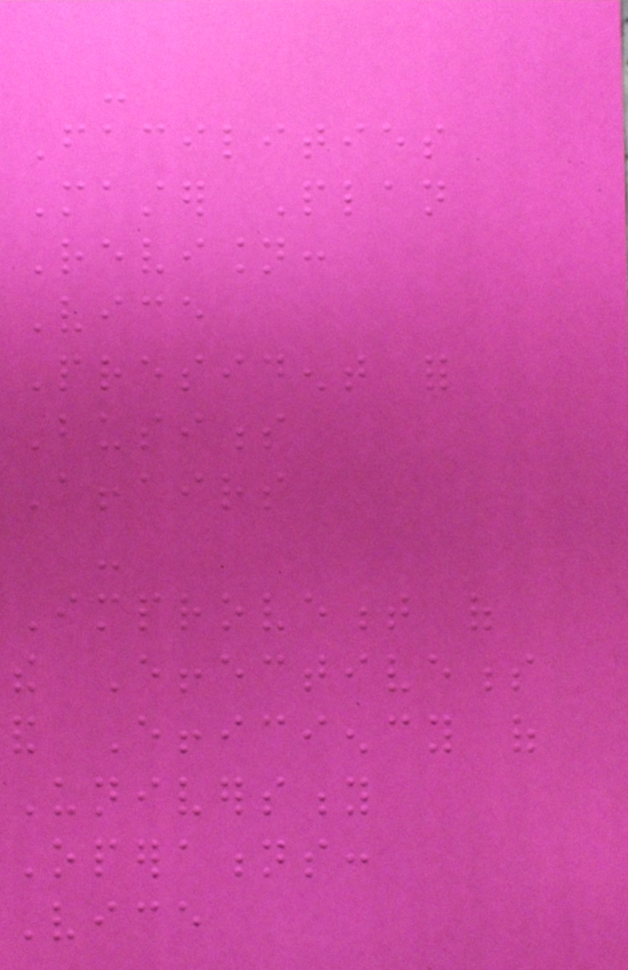-
Facilities
Master Plan
Revision:
Vice
President for
Business
Affairs
-
Improvement of
the Effectiveness
and Efficiency of
University
Operations:
Vice
